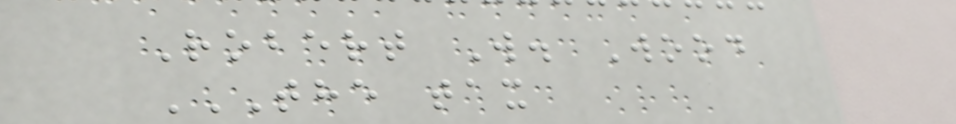Robert W. Wood
THE TAX
